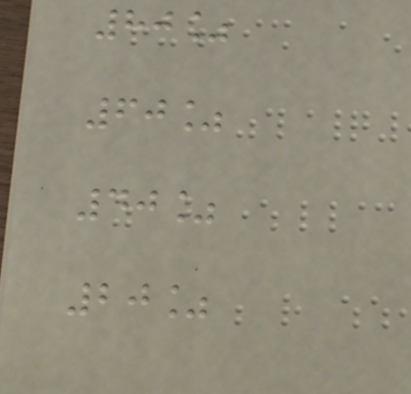80%
60%
40%
20%
